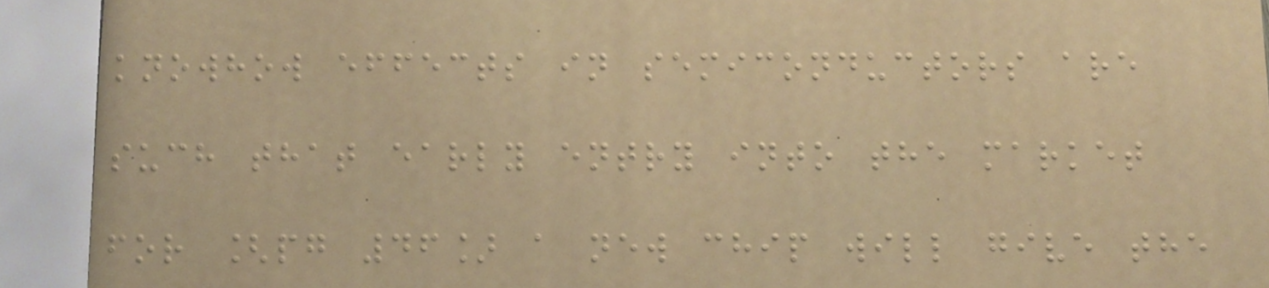knowhow effects in semiconductors are
such that early entry into the market
for [pg 46] a new chip will give the
